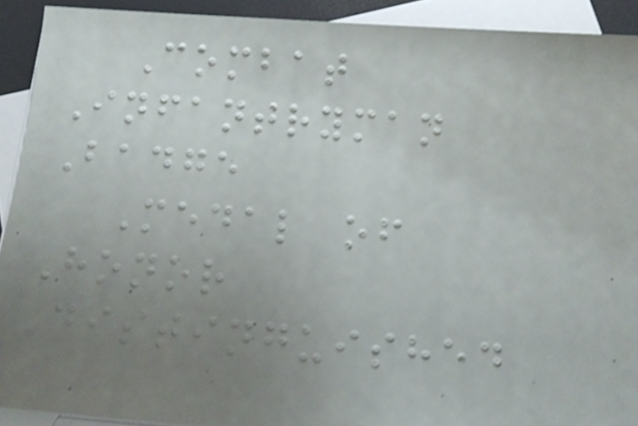Combat
Infantryman
Badge
Medal of
Honor
Distinguished
